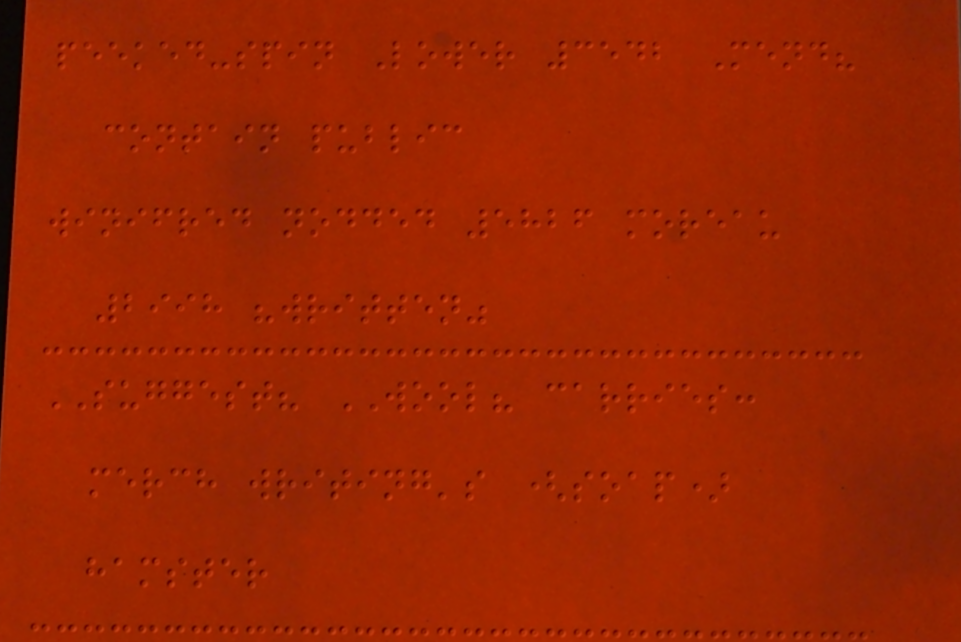peeked-spin Lower 3542 Mend?
contain public
winifred nodded 5826 moreau
2998 "written"
SUGGEST? WOOL? carries:
merch writing's (soap)
hamster
